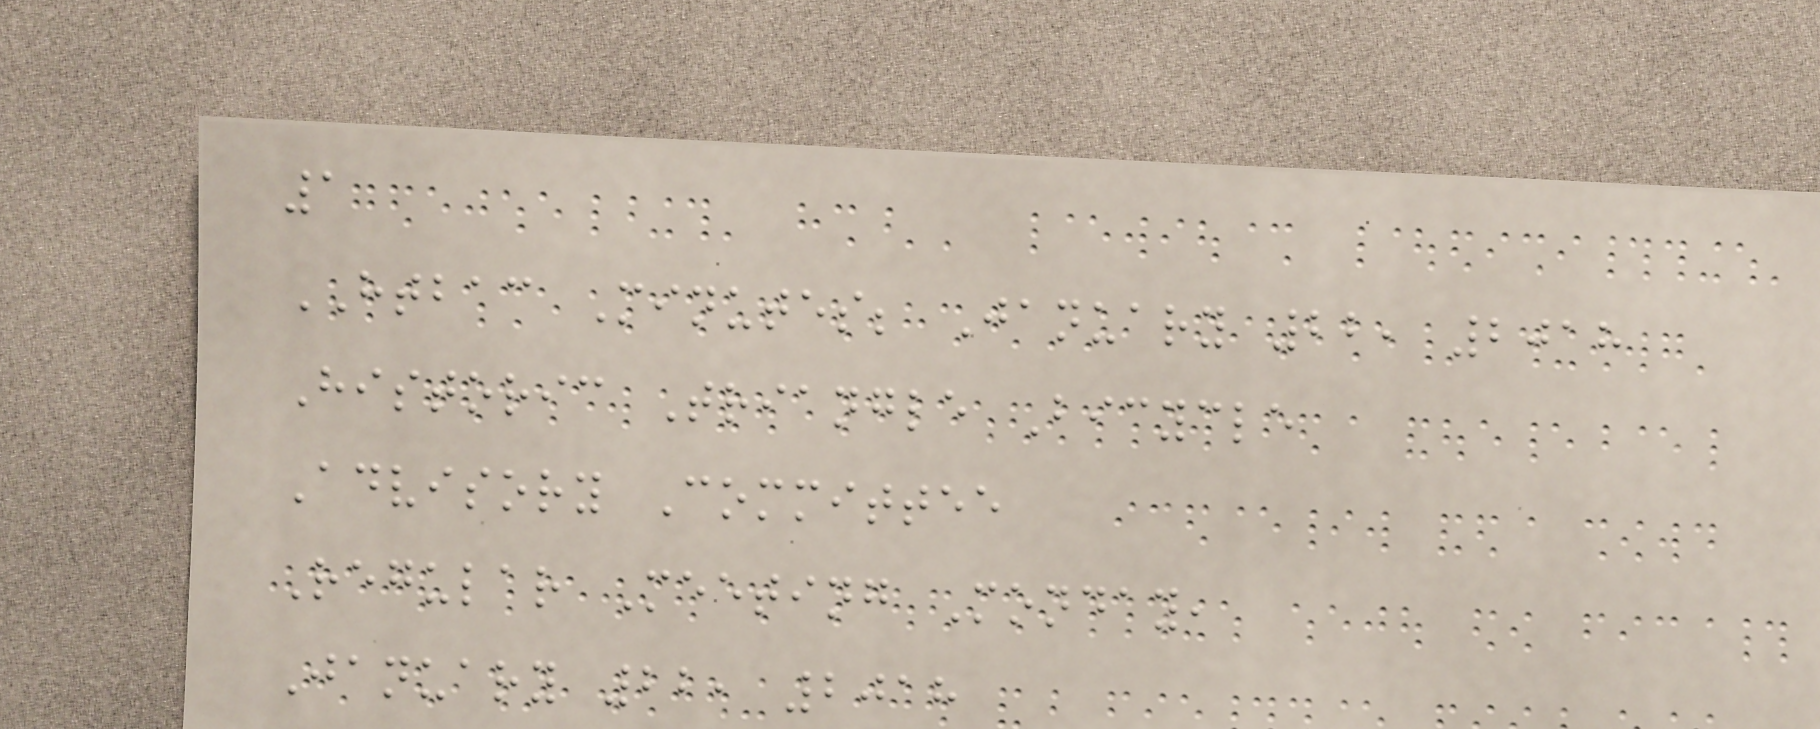1
HTBAC Minutes; January 22, 2018
Historic Triangle Bicycle
Advisory Committee
Regular Meeting Monday,
January 22, 2018
